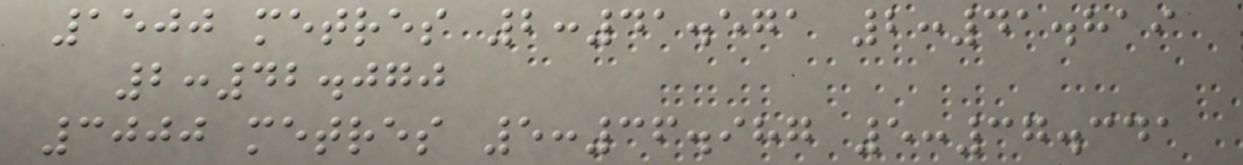1500 metres 2:41.571 2:41.819
2:42.070
3000 metres 5:36.987 5:37.341
